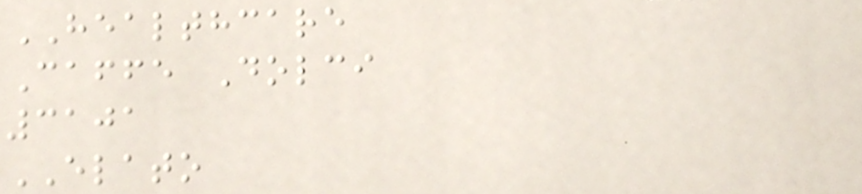HEALTHCARE
Caffe Dolci
3101
ELATO
